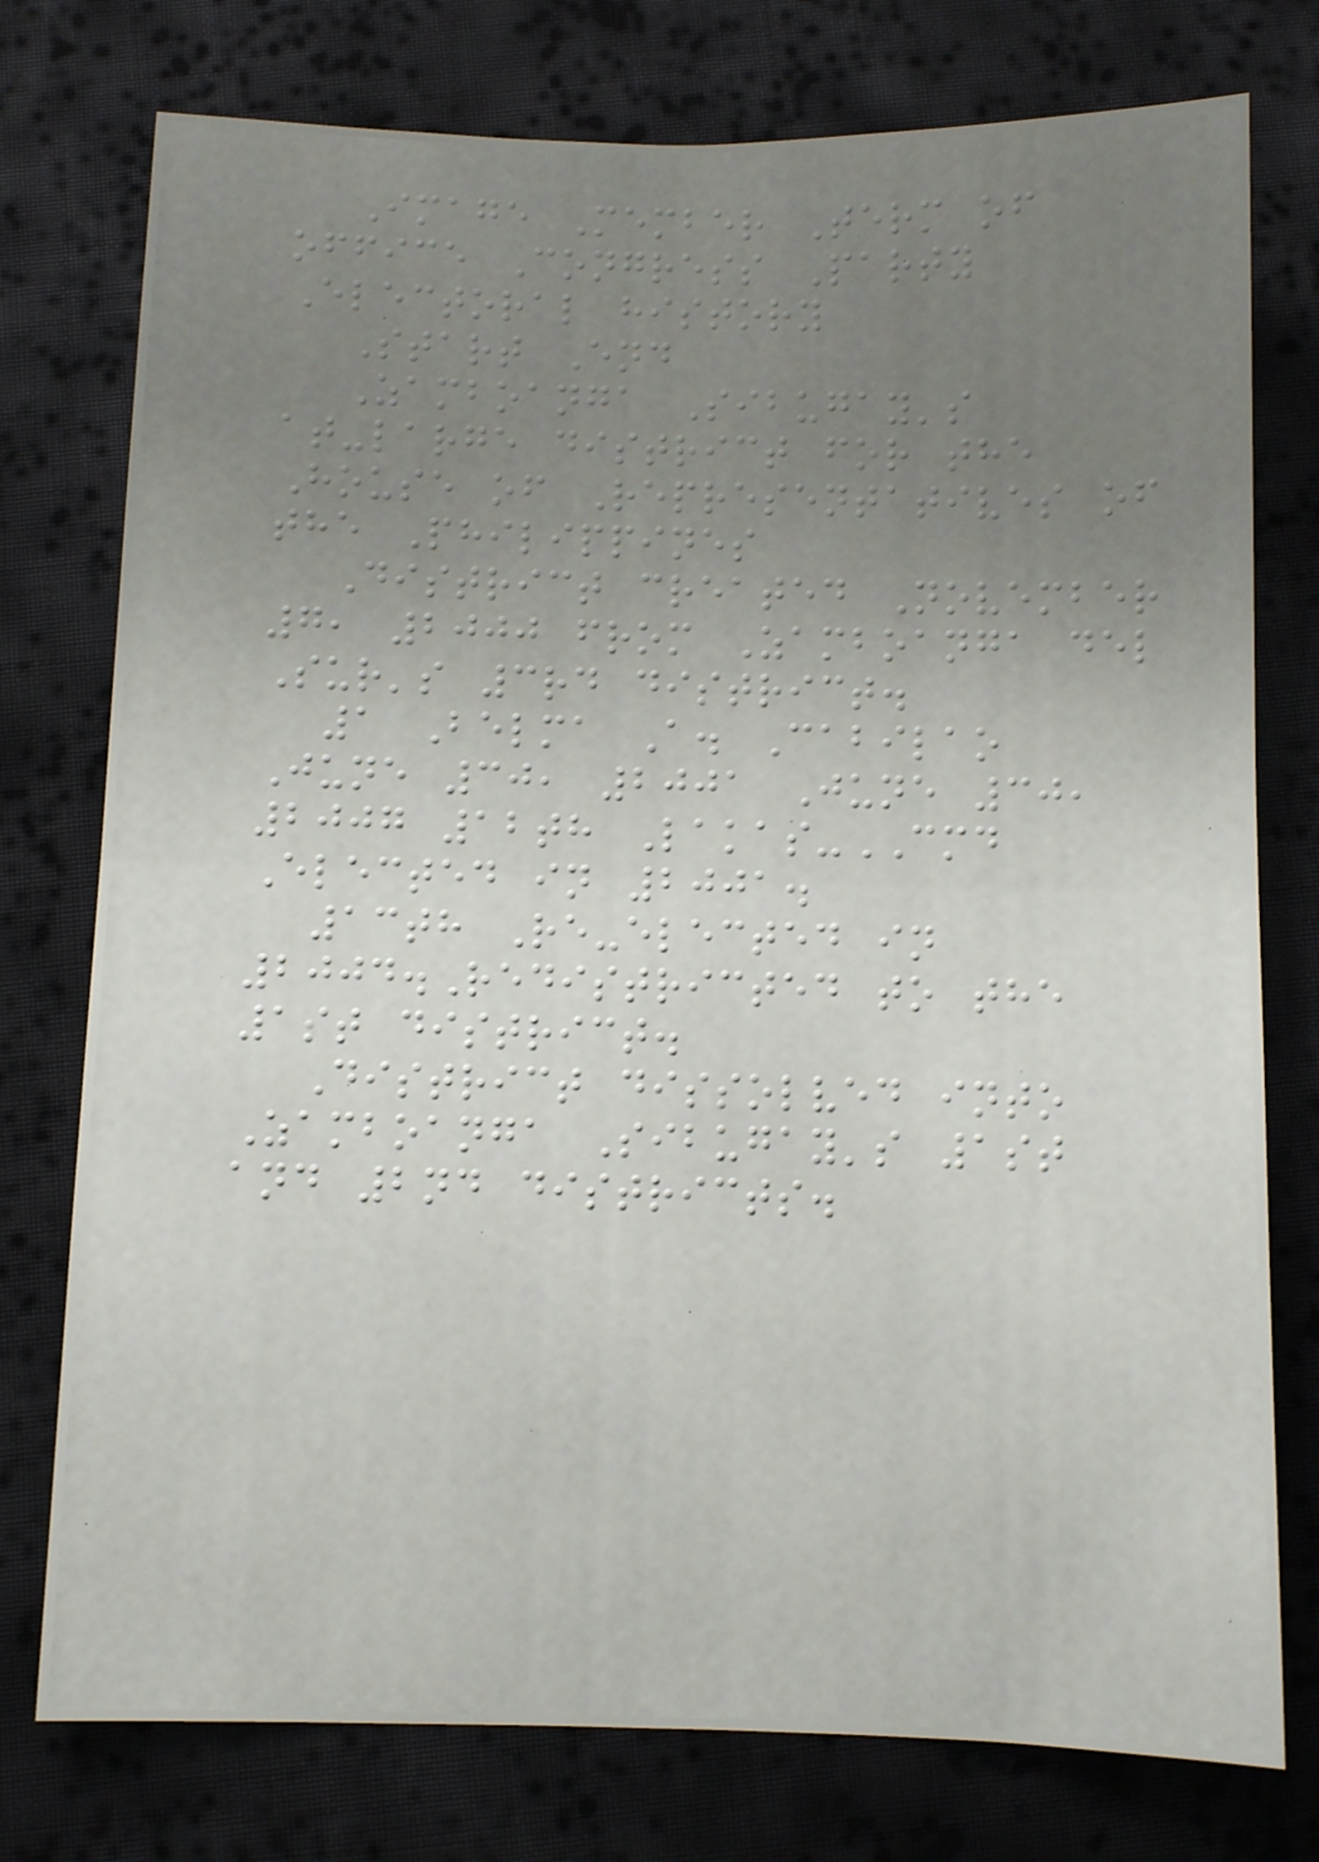Image Member Term of
office Congress Party
Electoral history
Start End
Zamboanga Sibugay's
at-large district for the
House of Representatives of
the Philippines
District created November
7, 2000 from Zamboanga del
Sur's 3rd district.
1 Belma A. Cabilao
June 30, 2001 June 30,
2007 12th Lakas-CMD
Elected in 2001.
13th Re-elected in
2004.Redistricted to the
1st district.
District dissolved into
Zamboanga Sibugay's 1st
and 2nd districts.
